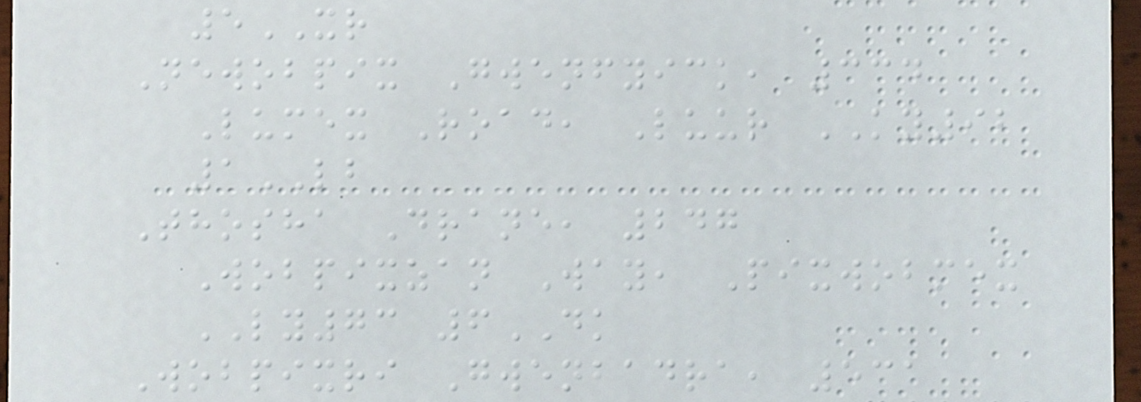5XR
Newobpix Gwenfyick, 334
Lumex Road, Luur KY92
1LB
Thosha Drane, 247
Wobpixzan Way, Pixwobmex
LY73 6DK
Wobpixri Gwenbadra, 531
